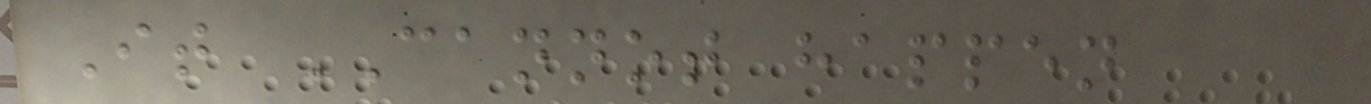It CANNOT happen
